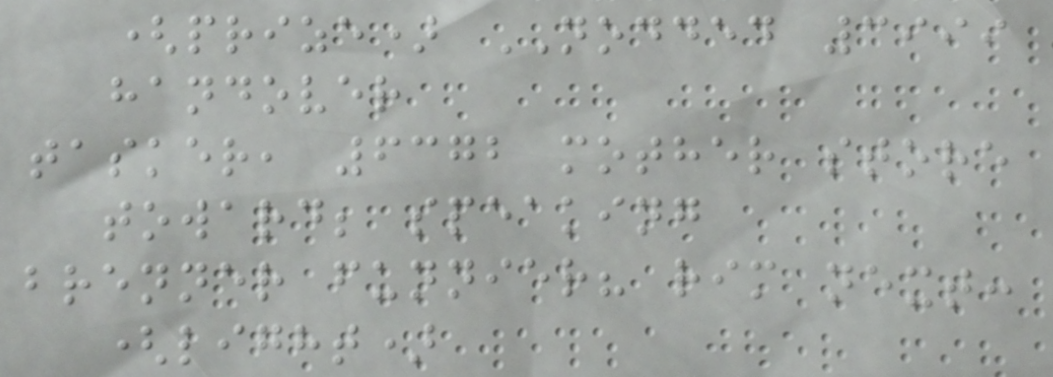(prize) NODDED 3999
handover
tasker, 6372 mother store
toward; speaking
brenner funnier? rim next:
(light)
